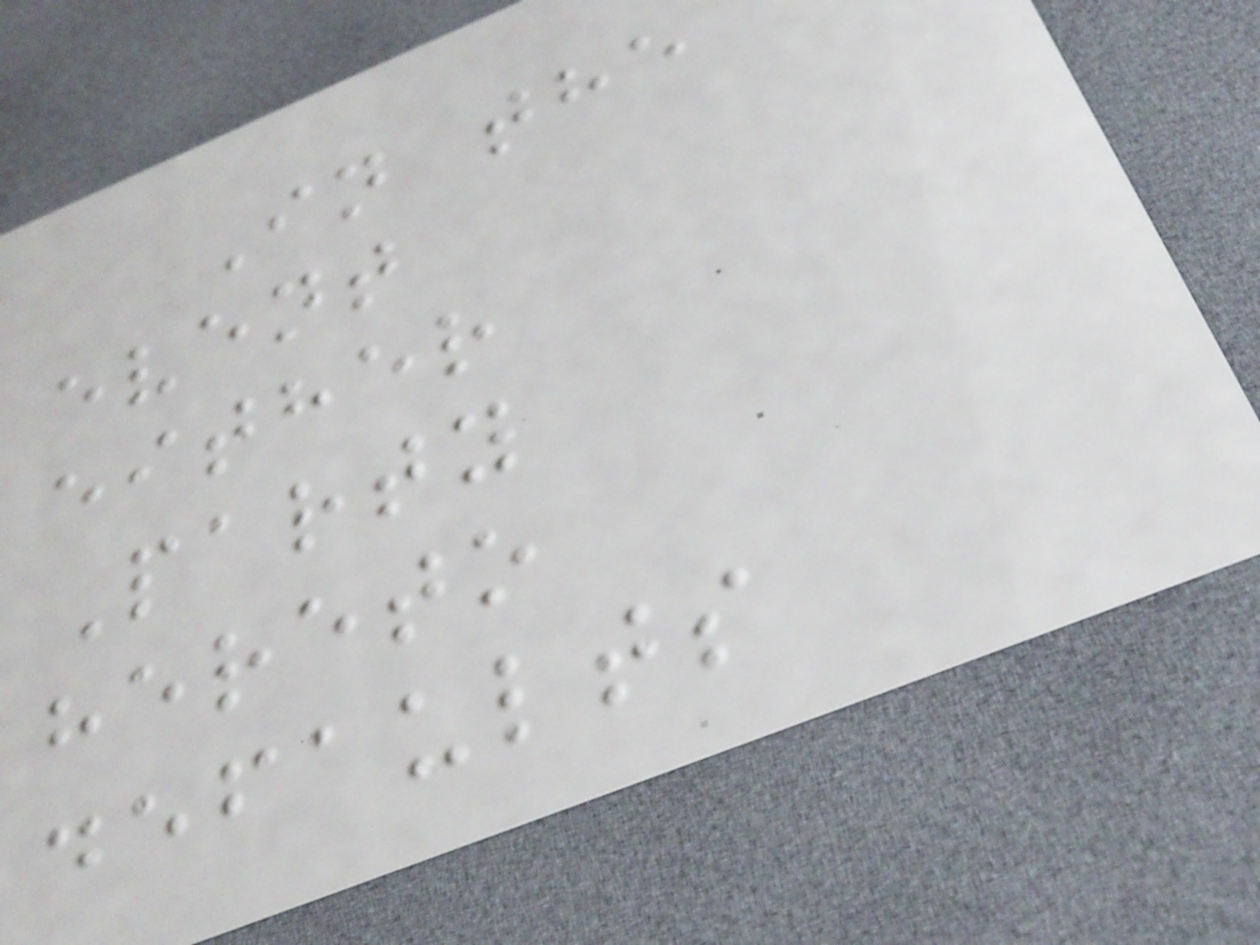In the
event
either
Party
hereto
defaults
